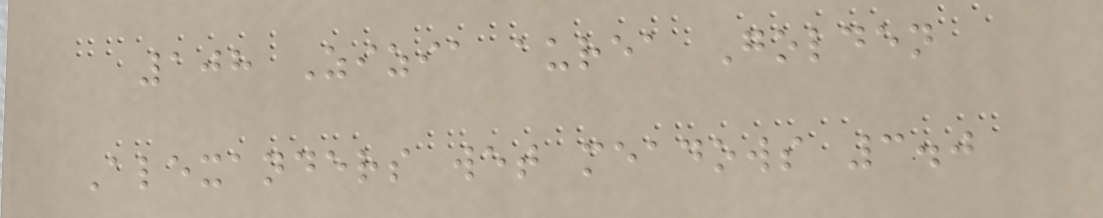108 Zizia aurea Golden
Alexanders wet meadows 3.0
